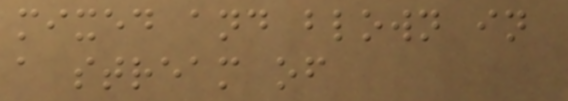mixed and blown in
a stream of
